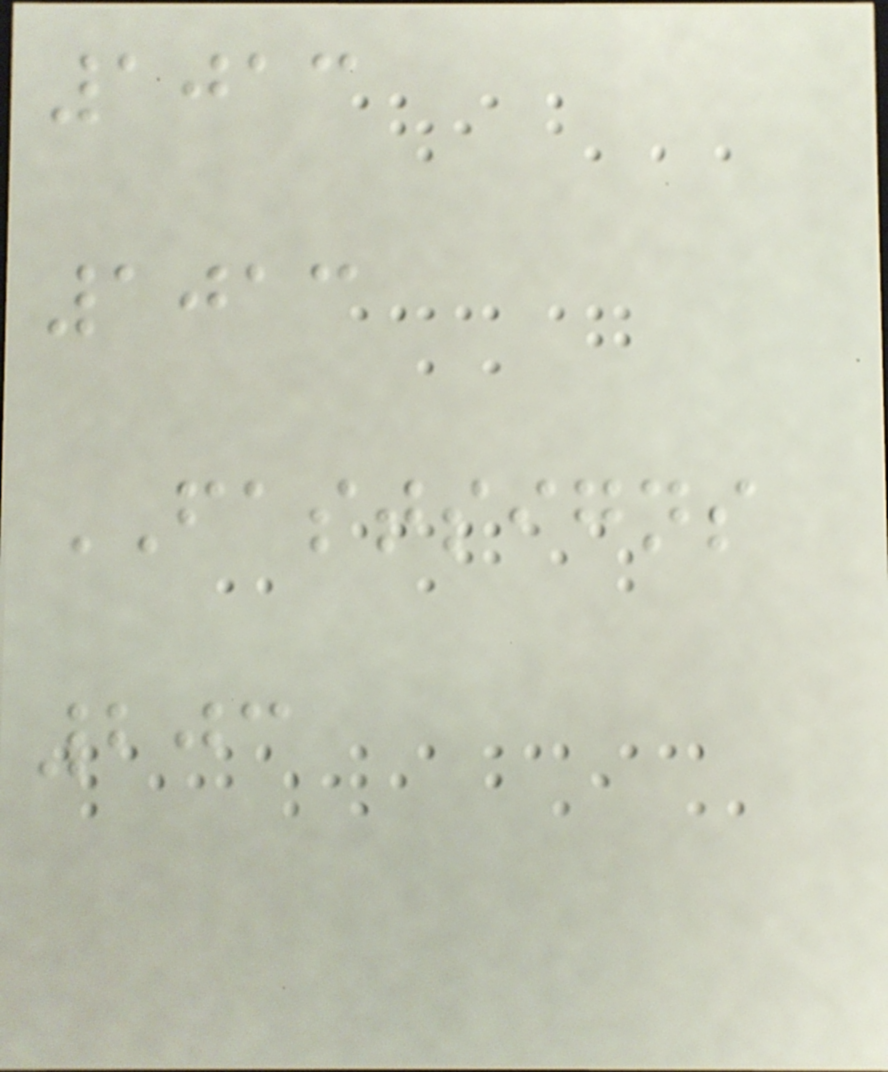1013
1013
FASTSIGNS
203
